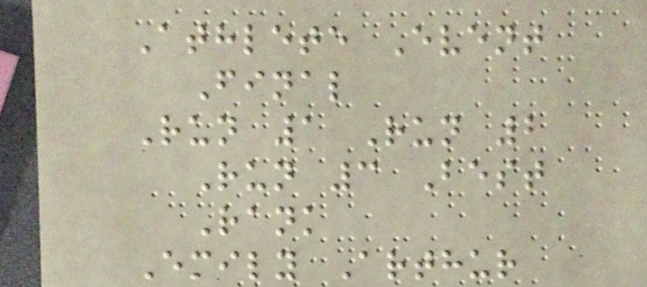Athlete Event
Final
Run 1 Run 2
Run 3 Best
Rank
Emily Arthur
